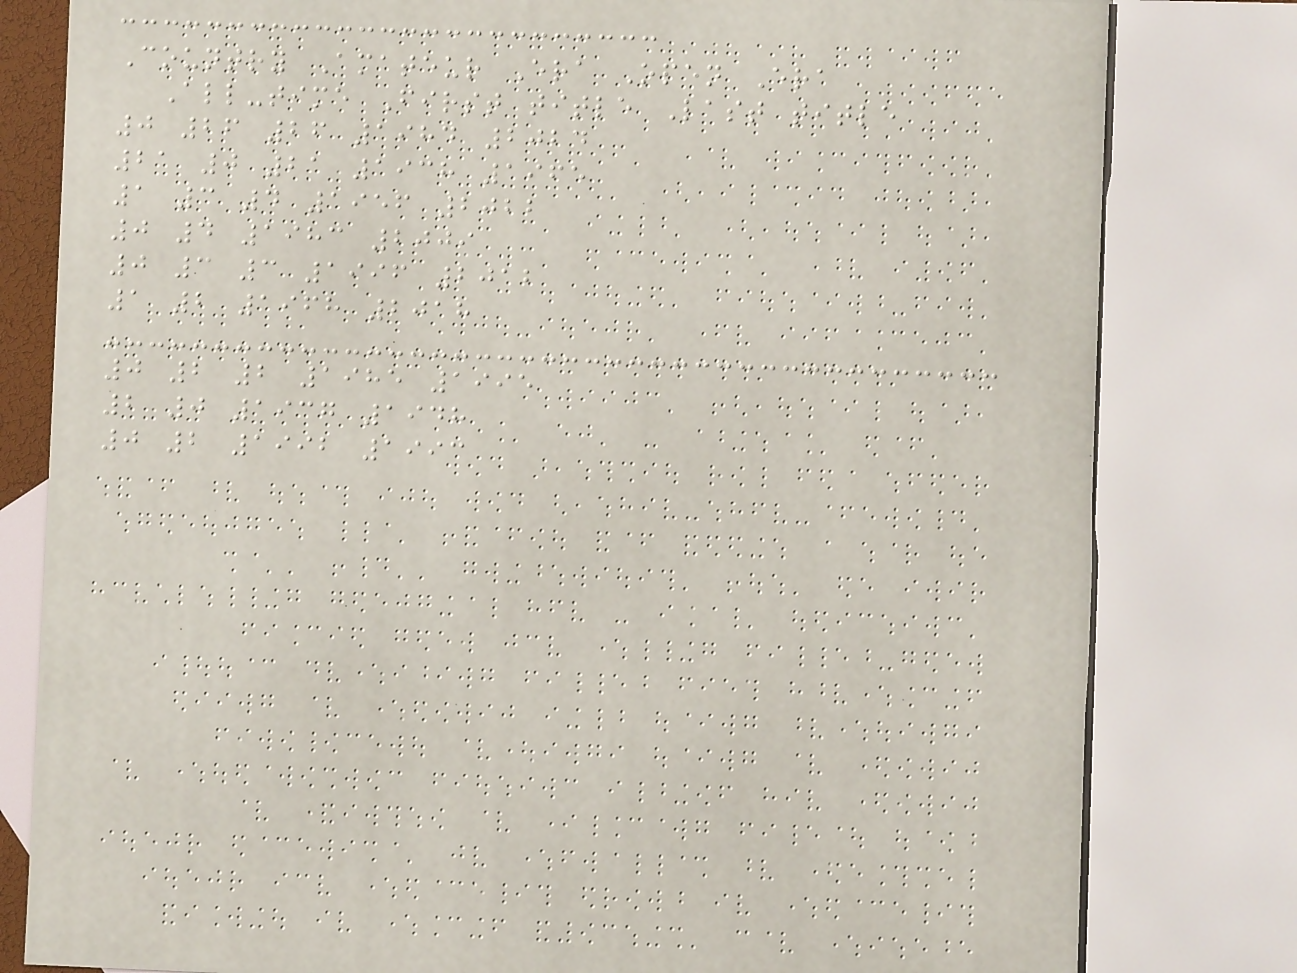Country Amateur Era Open Era
All-time First title Last title
0 26 26 1984 2024
21 0 21 1938 1965
1 3 4 1956 2022
0 4 1983 2009
0 3 3 1996 2012
1 2 1968 2018
0 2 2 1985 1995
2 0 1937 1948
0 2 1992 1993
